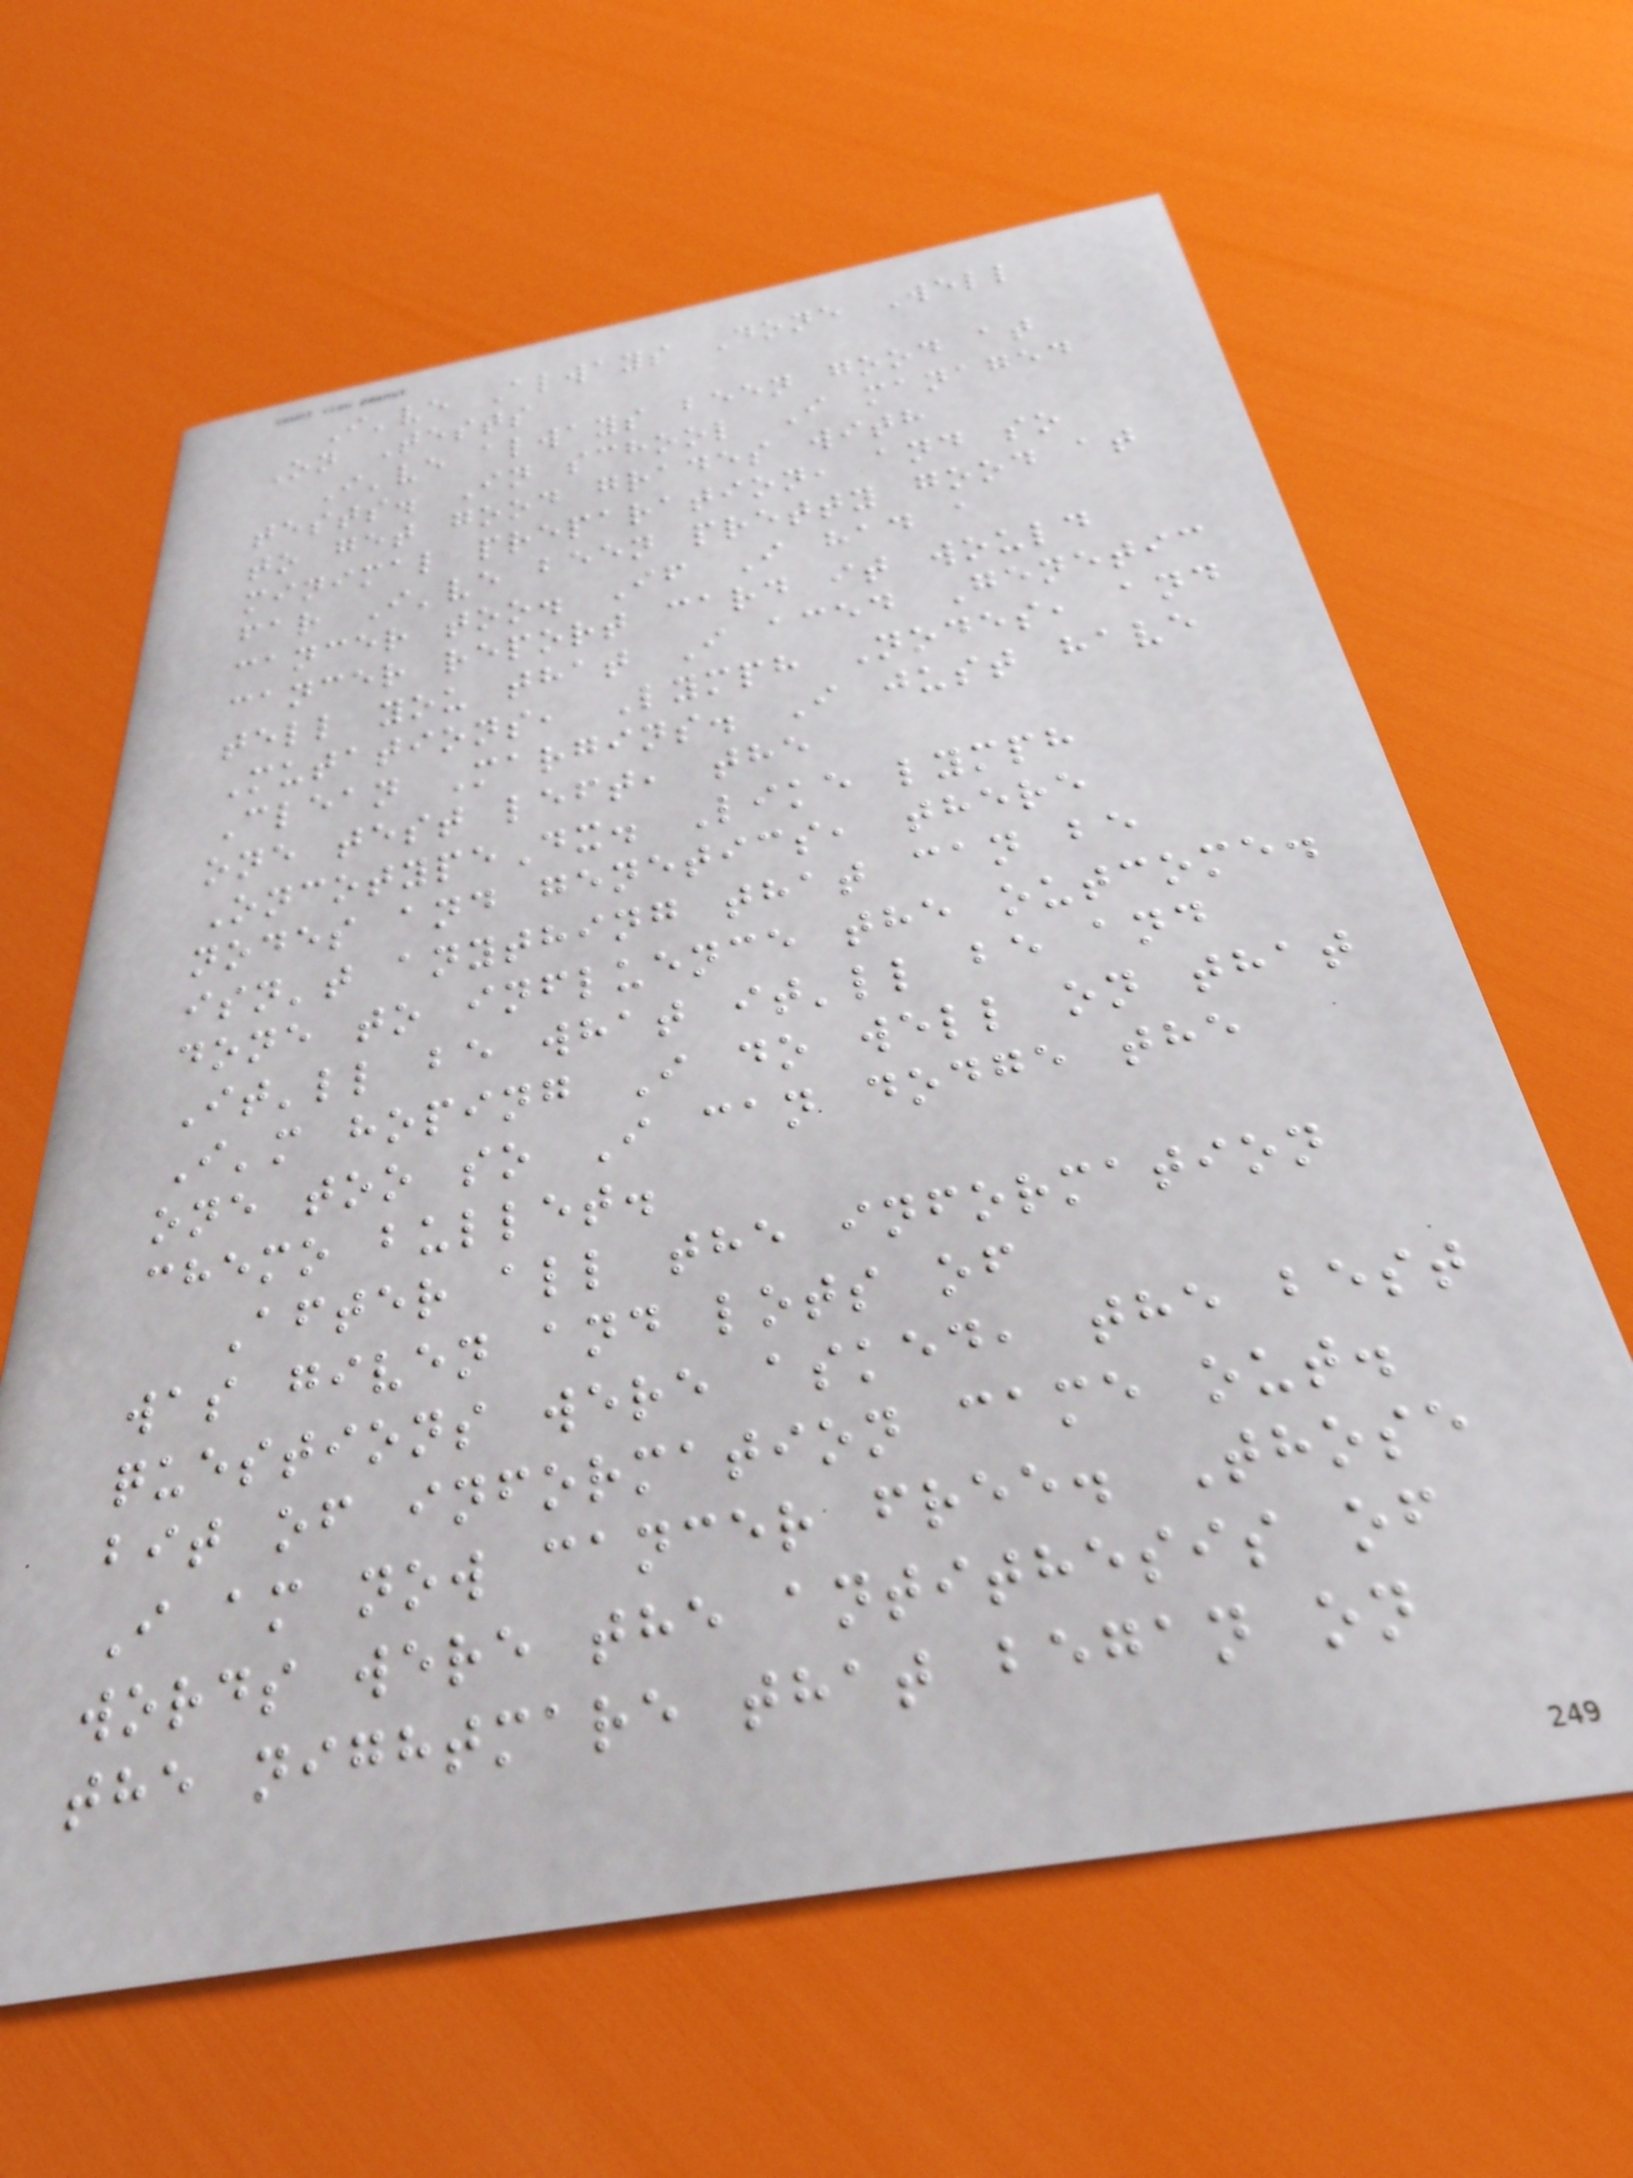I've Always Done Well
On Tests
I've always been good at
tests. In school I managed
to get good grades with
minimal preparation, and so
far I've been pretty good at
cancer too. If I had a
cancer report card it would
tell you that I aced Genetic
Mutations, Lymph Nodes, and
Clean Margins. I just have
one test left, the
OncotypeDx. Like lymph
nodes and genetics, there
isn't anything that can be
done to influence the outcome.
It'll be what it'll be and
I'm hoping I do well on that
one too so I can dodge the
chemo bullet.
After all the information
was given and lots of
questions were asked, the best
bit of information came out.
I am now cancer free. Those
words were the antithesis of
the nightmare that began on
